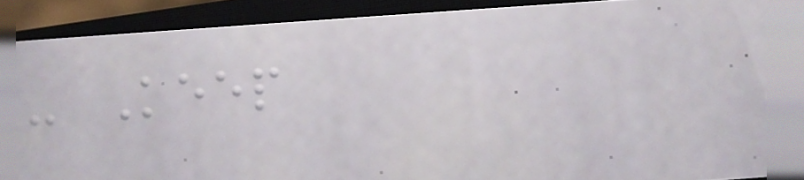- Keep
